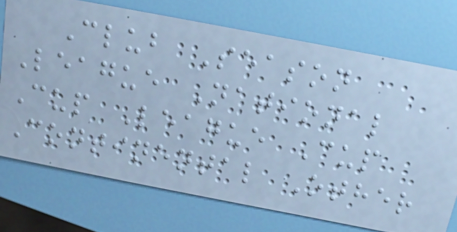Club Season
League National
Cup League Cup
Continental Other
